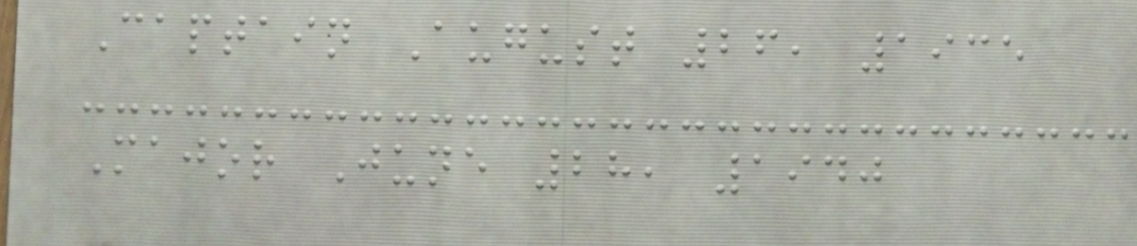Captain August 26, 1935
Major June 28, 1940
